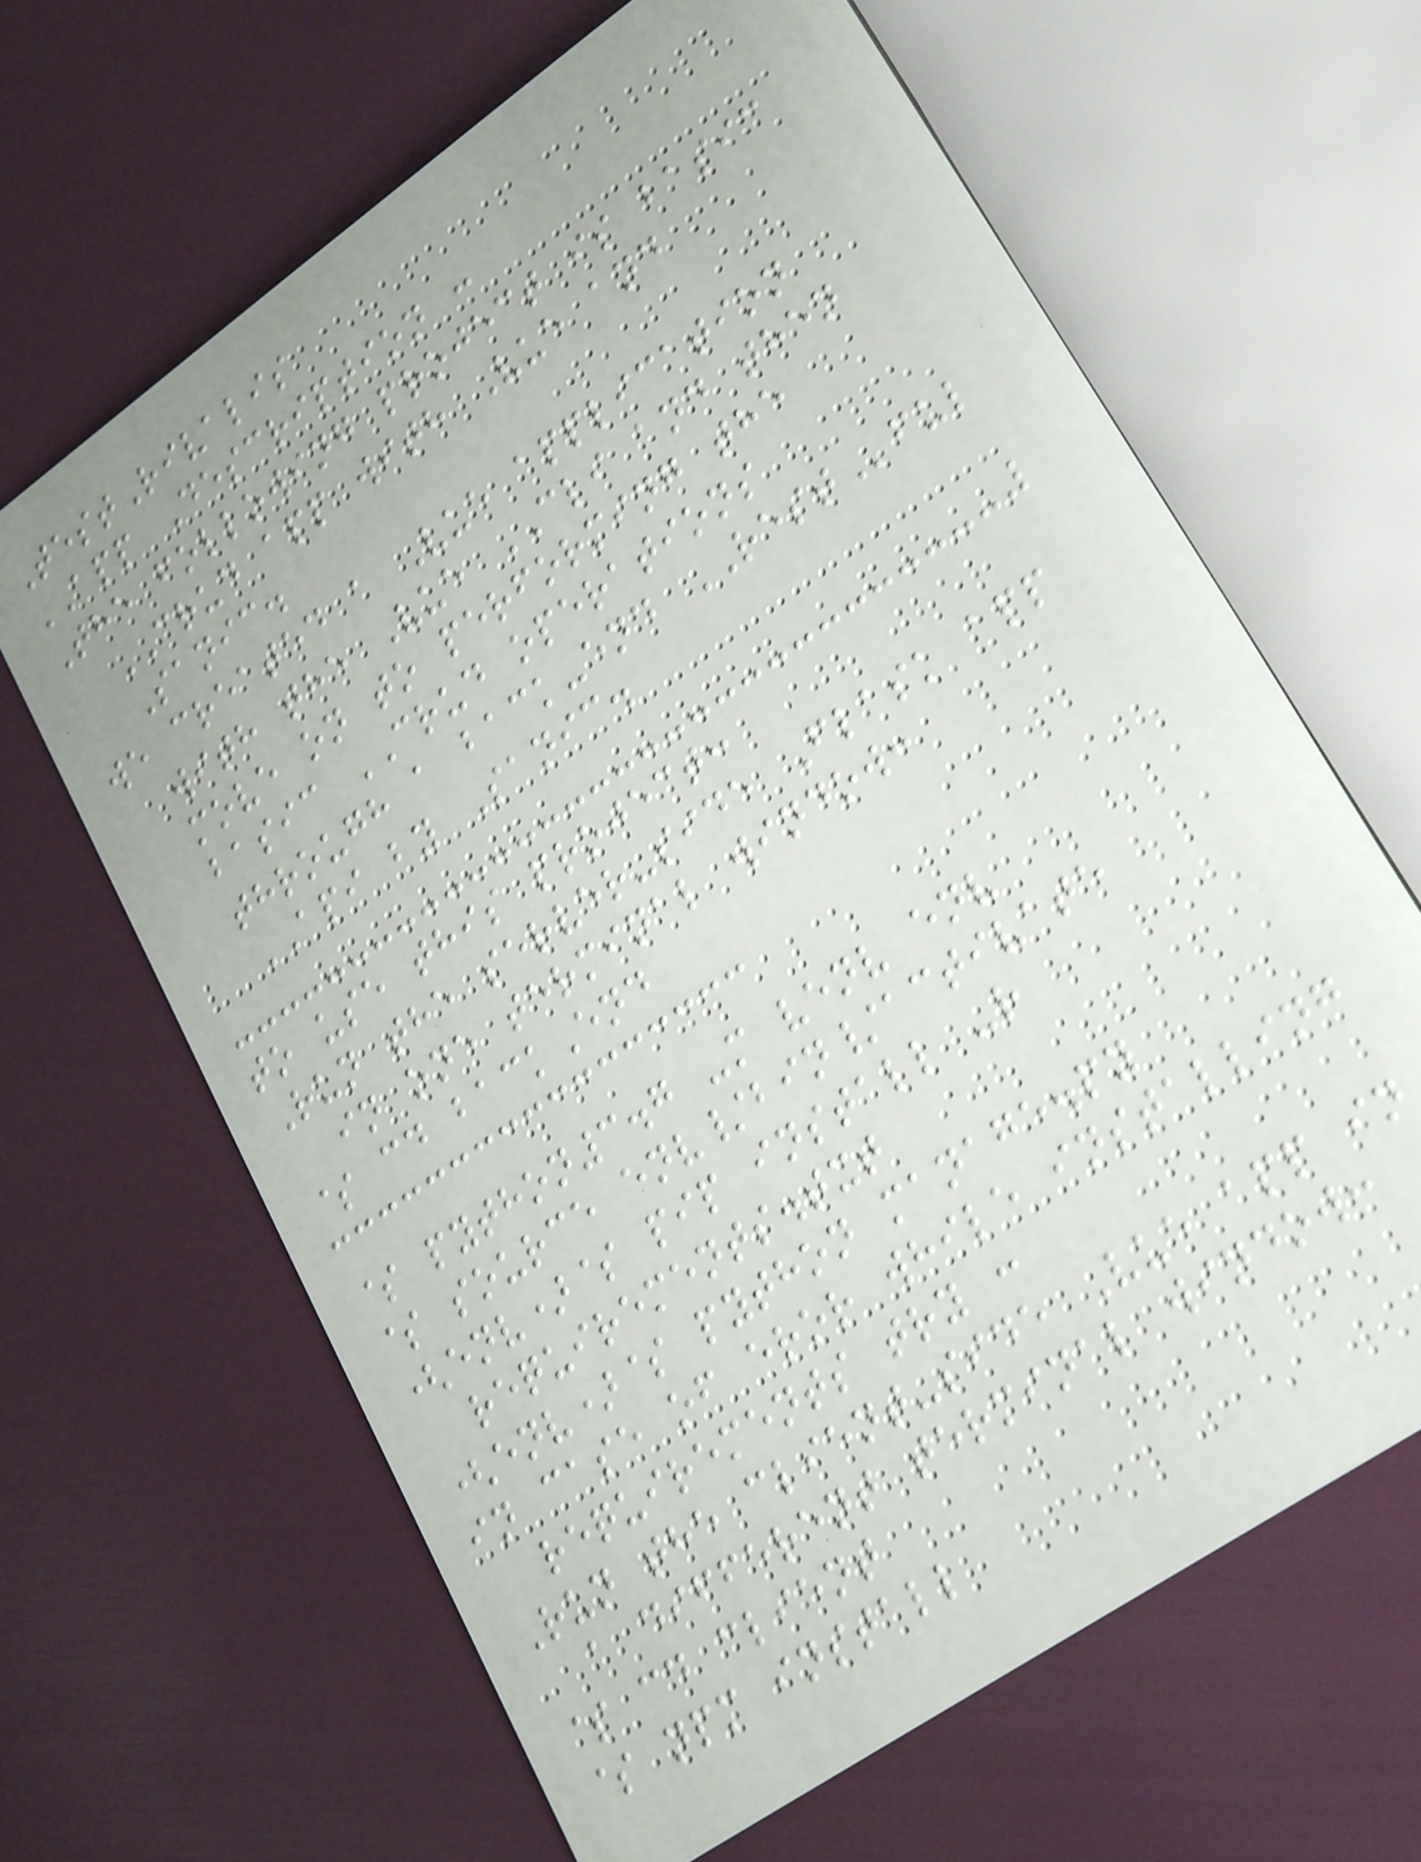TestRivalis
APP Description :
The following project is basic
CRUD app with Vue and
Sanic.
we created a Vue application
with the Vue CLI and then
move on to performing the
basic CRUD operations
through a back-end RESTful
API by Sanic.
to use this project:
Run the server-side Flask app
in one terminal window:
$ cd backEnd
$ python3.7 -m venv env
$ source env/bin/activate
(env)$ pip install -r
requirements.txt
(env)$ python manage.py
in case of eror while installing
requirements try :
Run the client-side Vue app in
a different terminal window:
$ cd client
$ npm install
